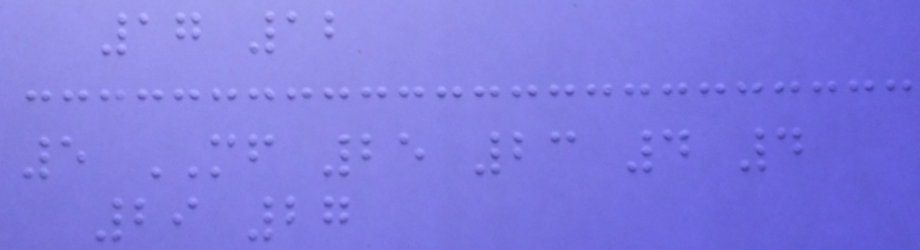17 12
5 MF 25 23 4 4
29 27
